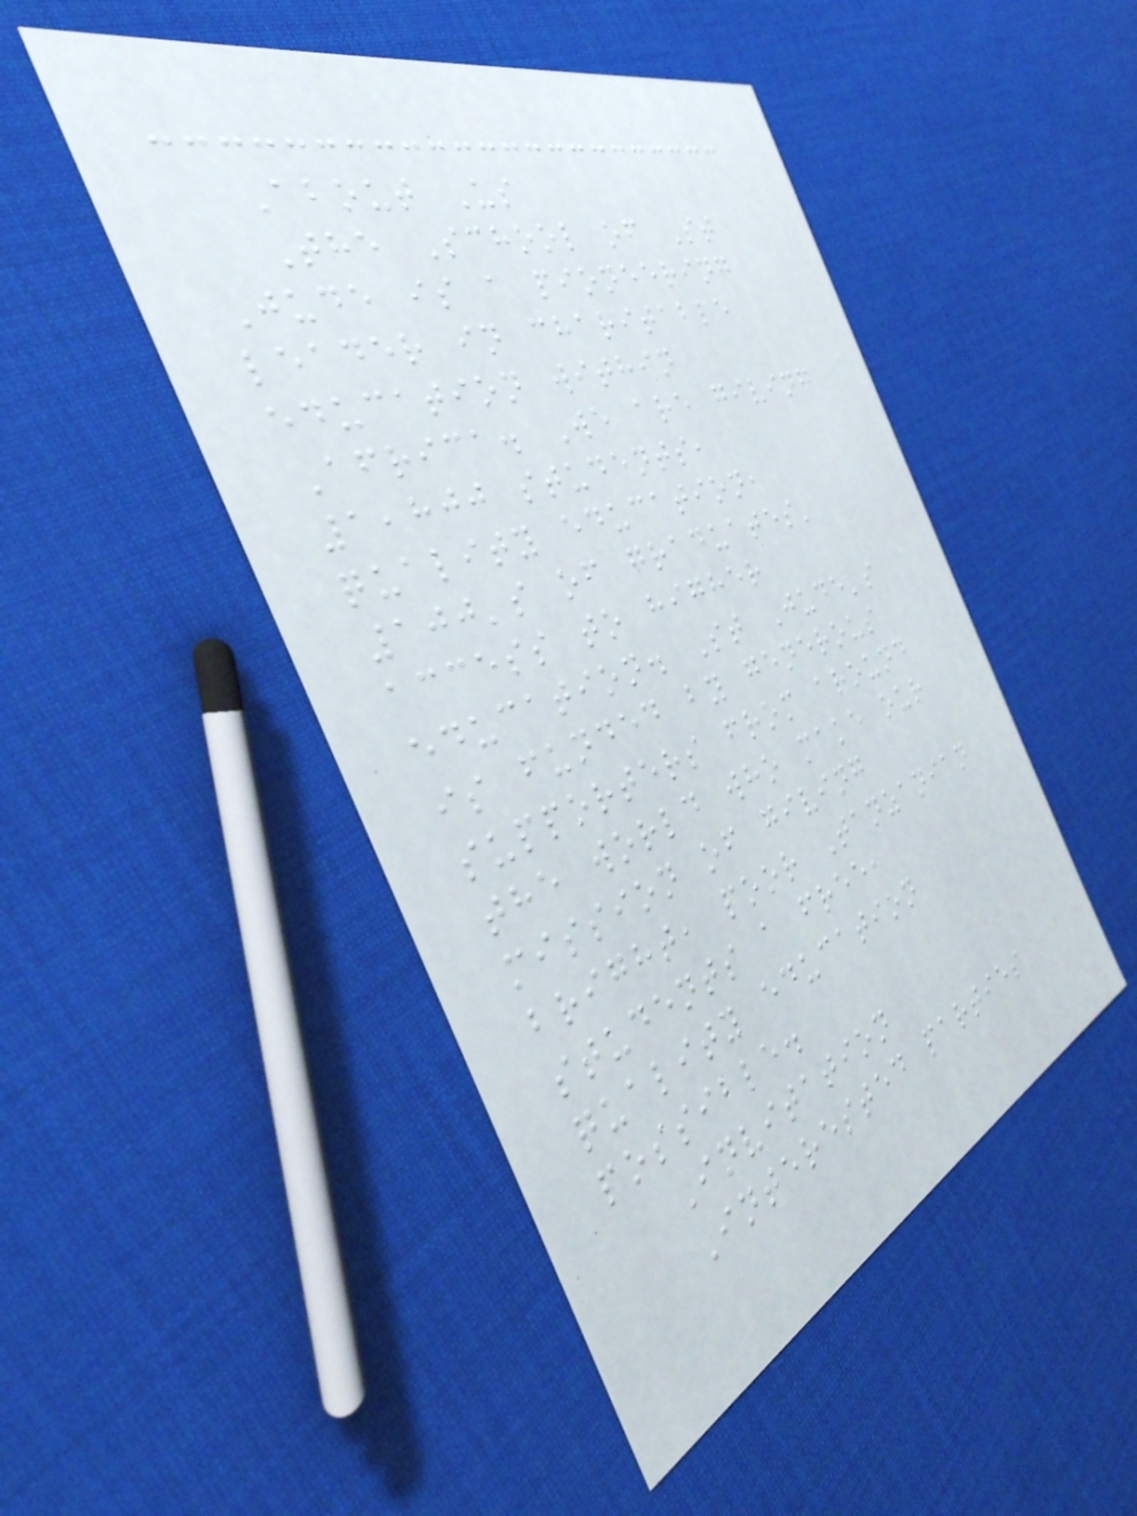About Us
The School of St
Jude is a pioneering
leader in charitable
education within
Africa. We are giving
1,800 students,
quality education,
100's of graduates'
access to higher
education. St Jude's
is funded by generous
supporters from around
the world who make our
mission of giving
bright, poor Tanzanian
students a free,
quality education
possible.
Invitation
Interested parties
